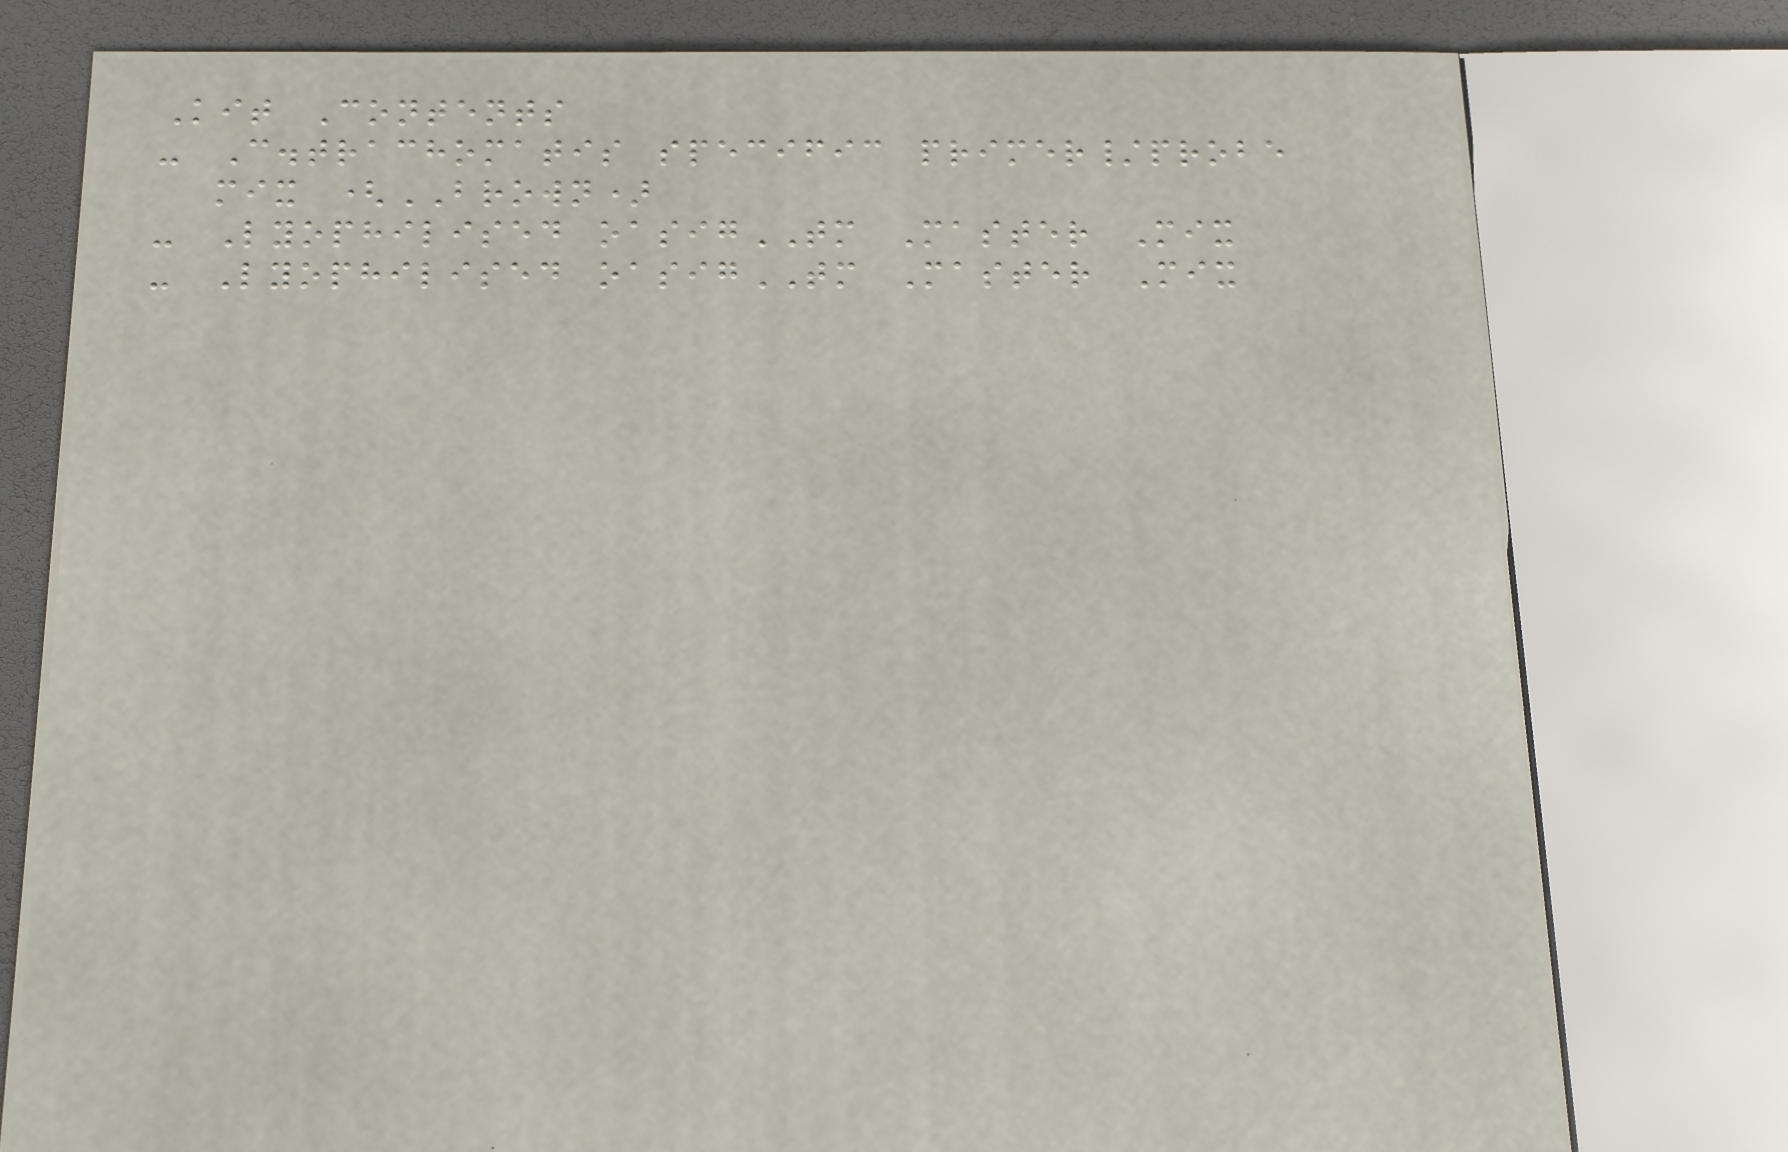Kit Contents
- C.trachomatis specific primer/probe
mix (BROWN)
- Lyophilised oasigTM Master Mix
- Lyophilised oasigTM Master Mix
